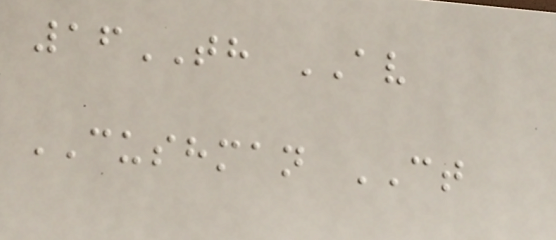16TH AV
CUSHMAN CT
